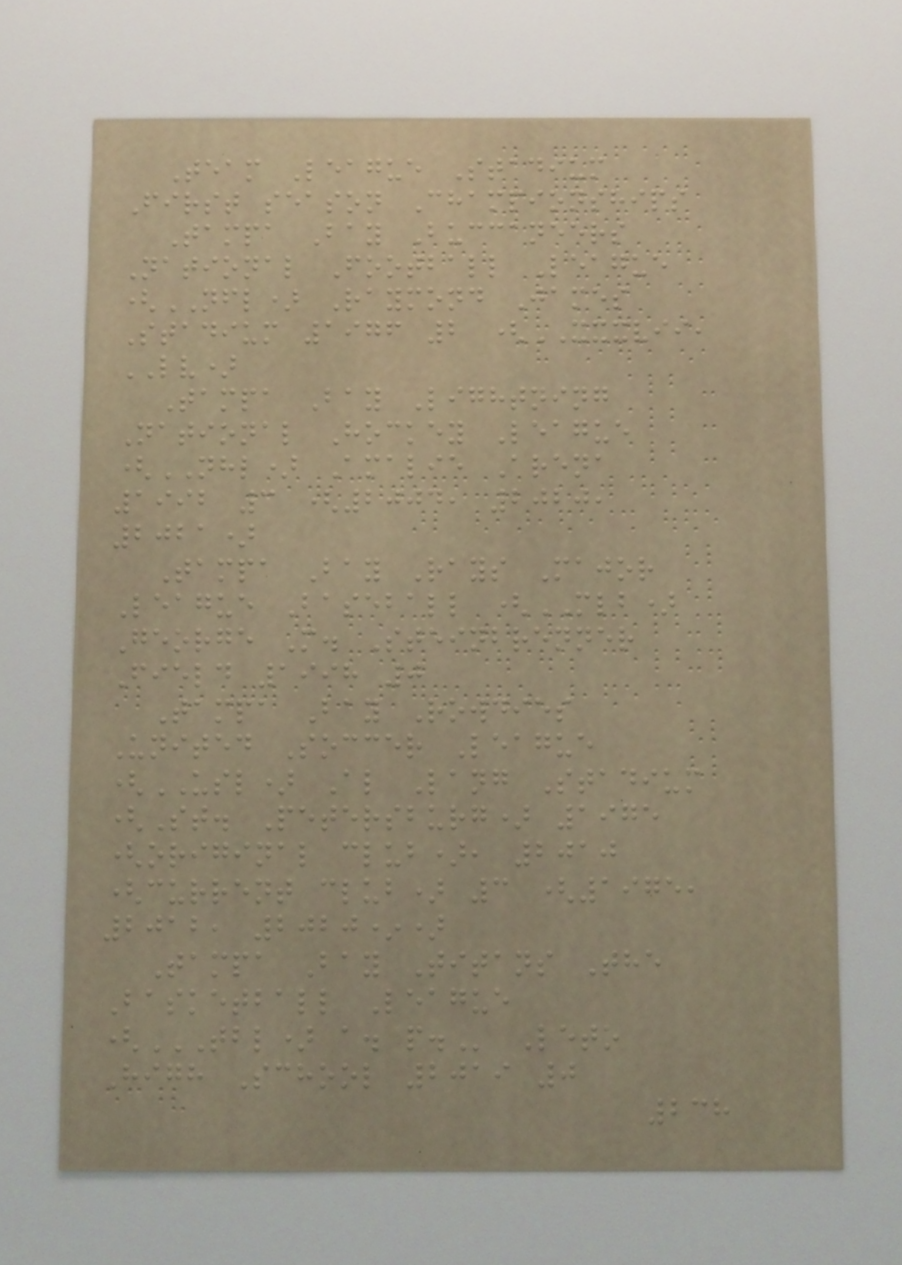Team League Stadium
First season Championships
Tampa Bay Buccaneers
National Football League
(NFL) Raymond James
Stadium 1976 2 (XXXVII,
LV)
Tampa Bay Lightning
National Hockey League
(NHL) Amalie Arena
1992 3 (2004, 2020,
2021)
Tampa Bay Rays Major
League Baseball (MLB)
George M. Steinbrenner
Field 1998 0
Tampa Bay Rowdies
United Soccer League
(USL) Al Lang Stadium
(St. Petersburg) 1975
(original club), 2010
(current club) 3 (1975,
2012, 2020*)
Tampa Bay Titans The
Basketball League
(TBL) A. P. Leto
High School 2019 0
238
